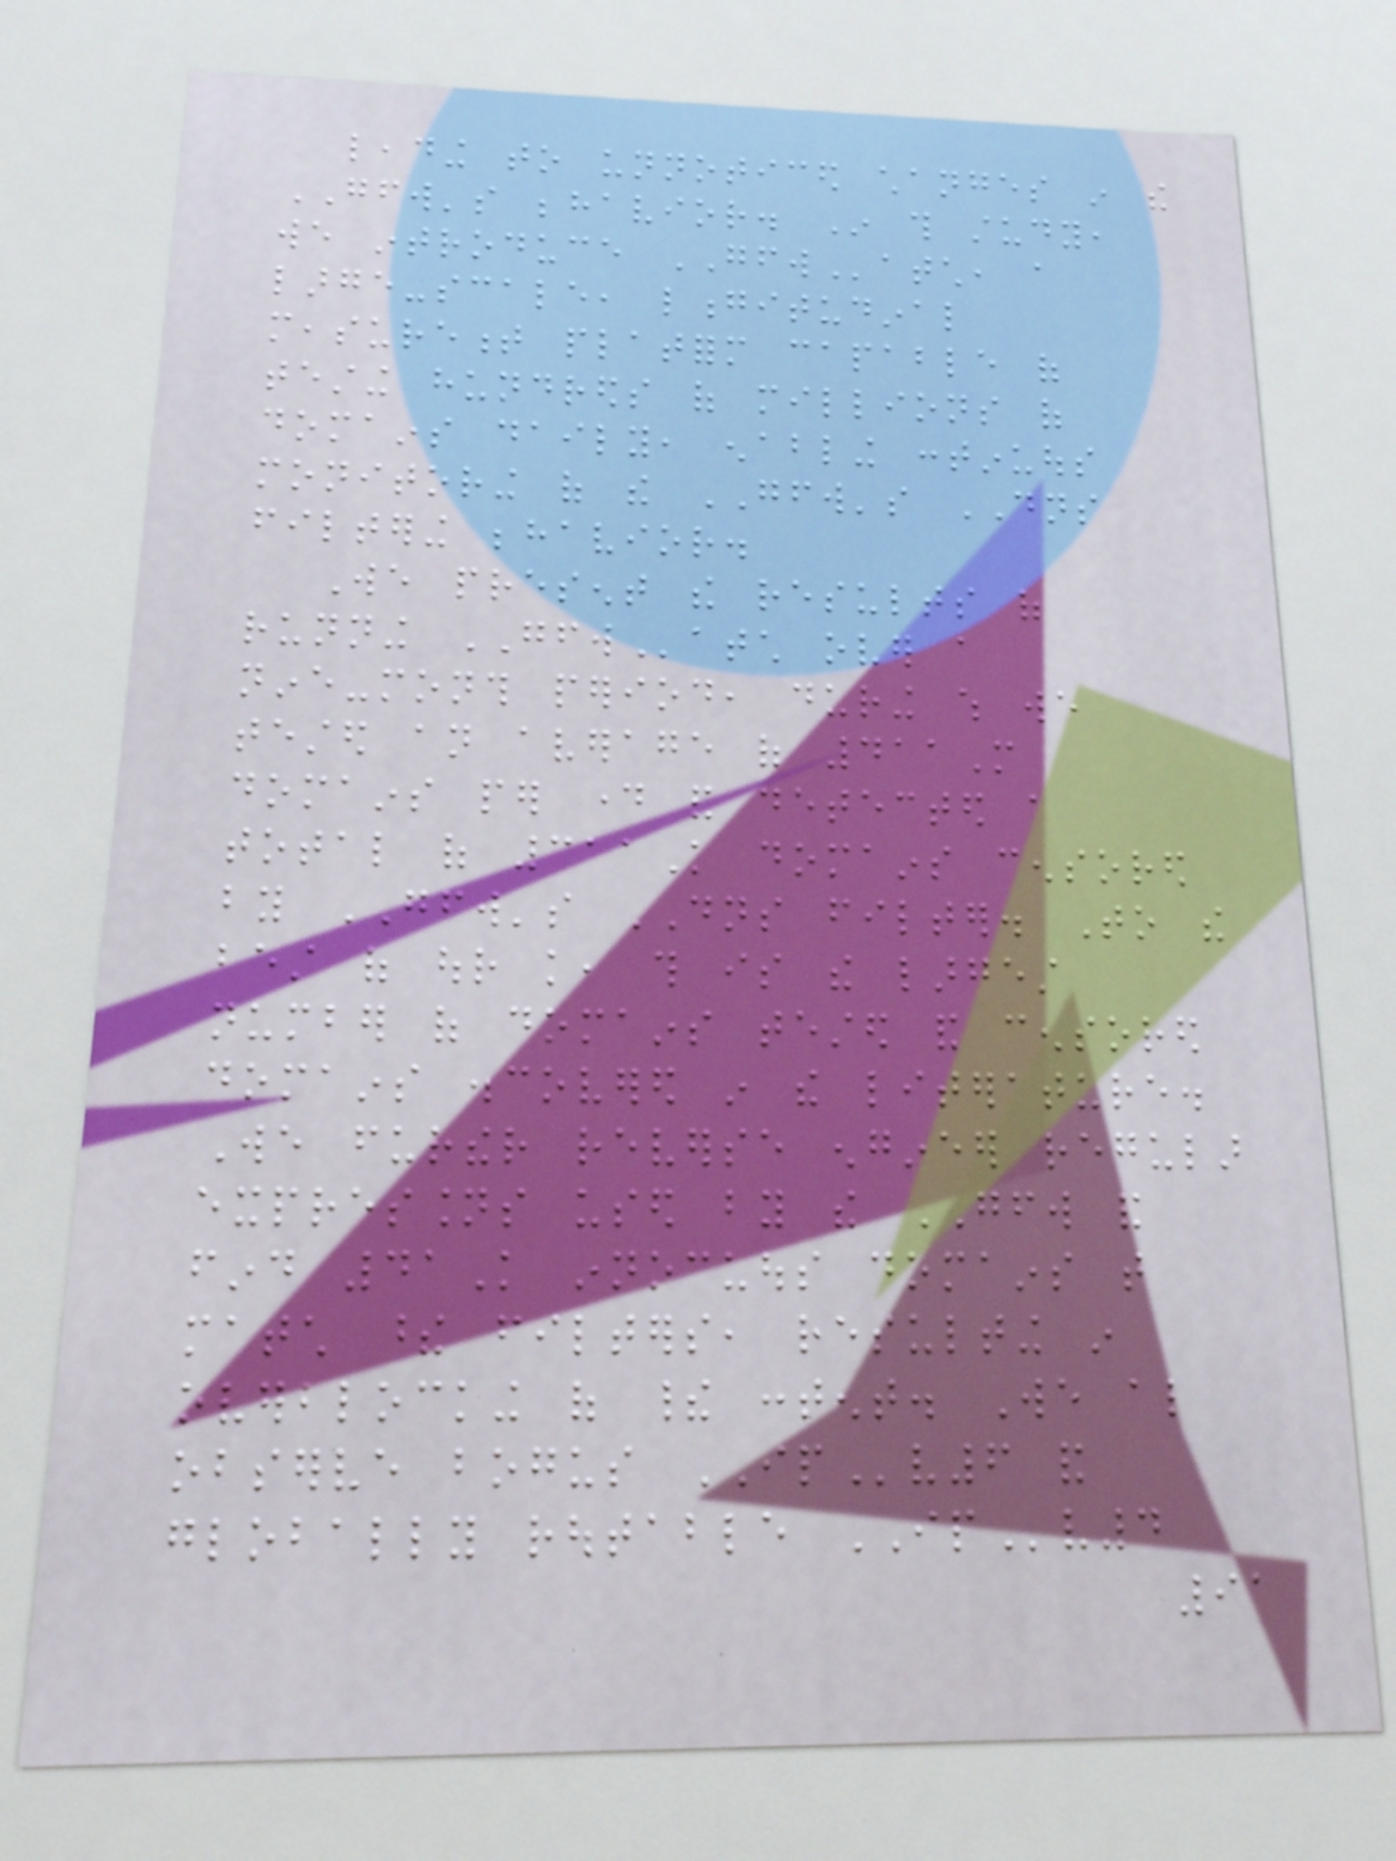leading to unnoticed changes in the
GFW's behavior. In this study,
we introduce GFWatch, a
large-scale, longitudinal
measurement platform capable of
testing hundreds of millions of
domains daily, enabling continuous
monitoring of the GFW's DNS
filtering behavior.
We present the results of
running GFWatch over a
nine-month period, during which we
tested an average of 411M
domains per day and detected a
total of 311K domains censored
by GFW's DNS filter. To the
best of our knowledge, this is the largest
number of domains tested and censored
domains discovered in the literature.
We further reverse engineer regular
expressions used by the GFW and
find 41K innocuous domains that
match these filters, resulting in
overblocking of their content. We also
observe bogus IPv6 and
globally routable IPv4
91
